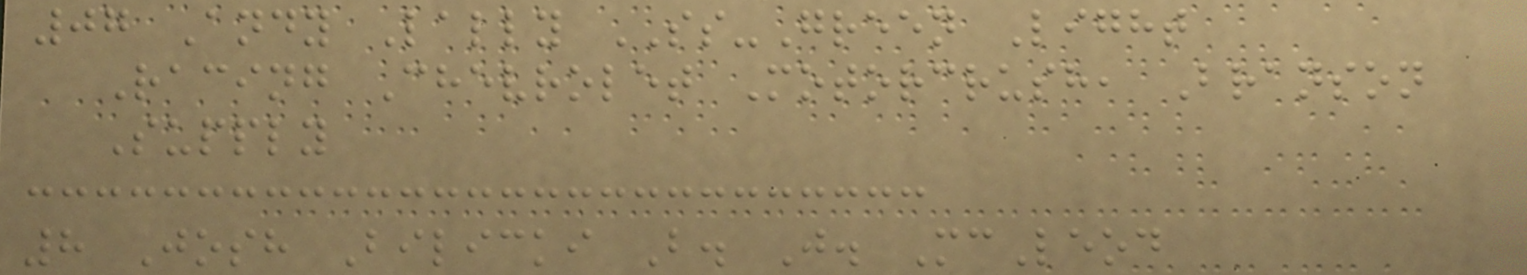07 Andy Lally SS-Green Light
Racing Chevrolet Motorcrush, Branson
Supply
8 Josh Bilicki B. J. McLeod
